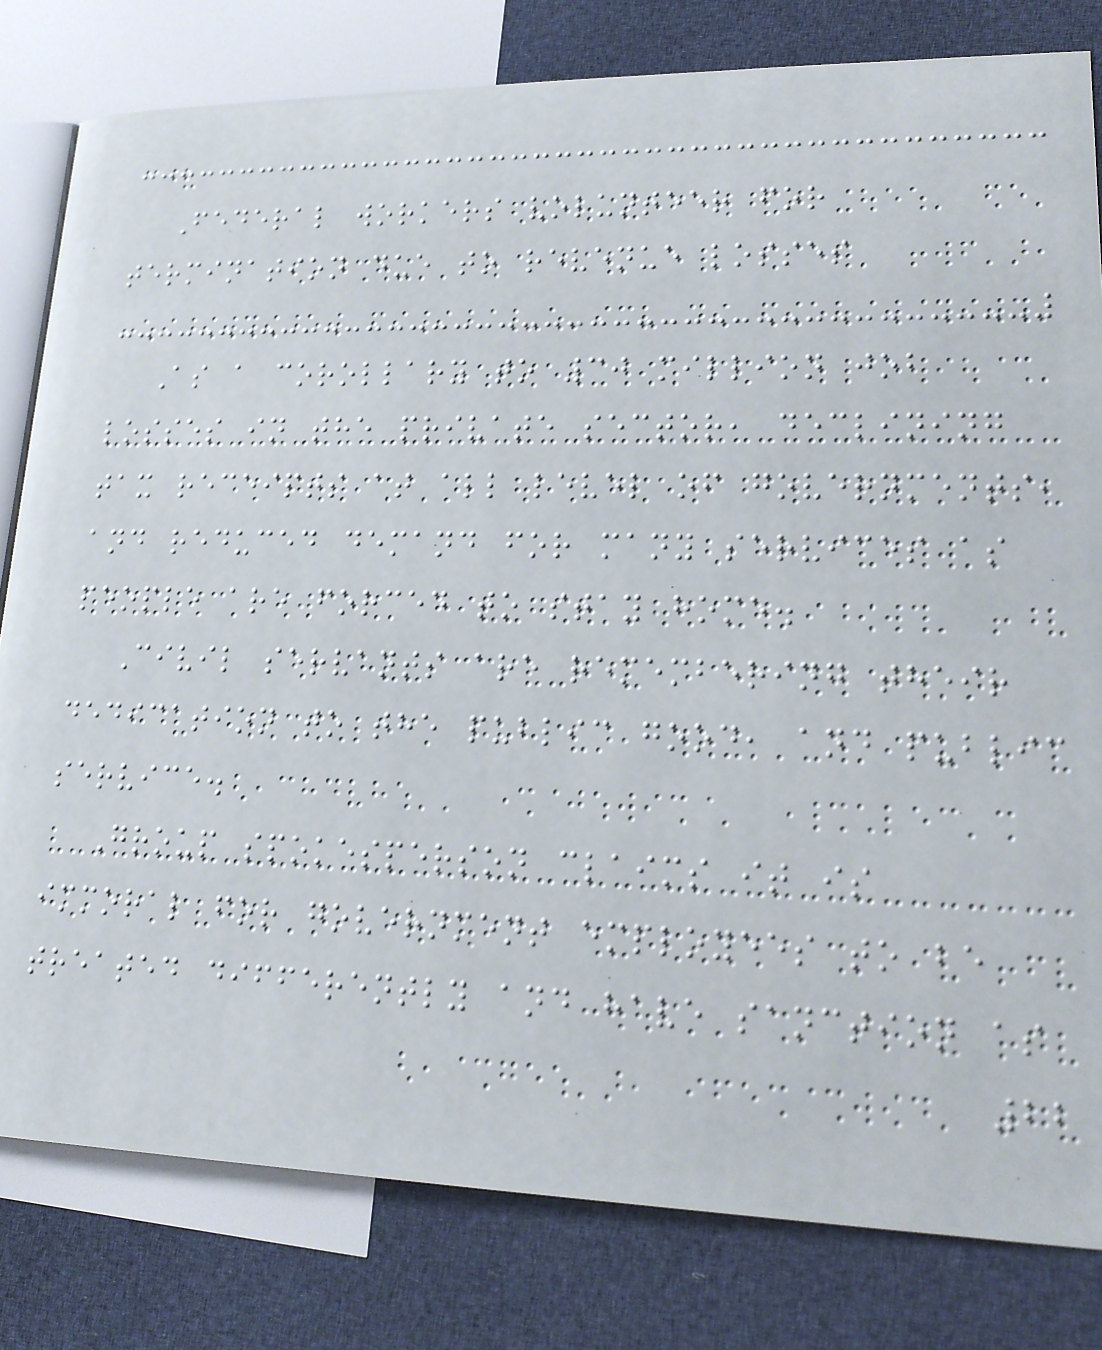Federal workers volunteer for
termination due to revenue losses
As a corollary to 30 million job
losses in the private sector, declining
tax receipts at all level of governments,
and reduced demand for many services as
people are forced to stay home.
Civil servants are remembering their
dedication to the public good, and public
service.
Group spokesperson claims it is
immoral for government employees to be
treated differently and have sanction as
22
